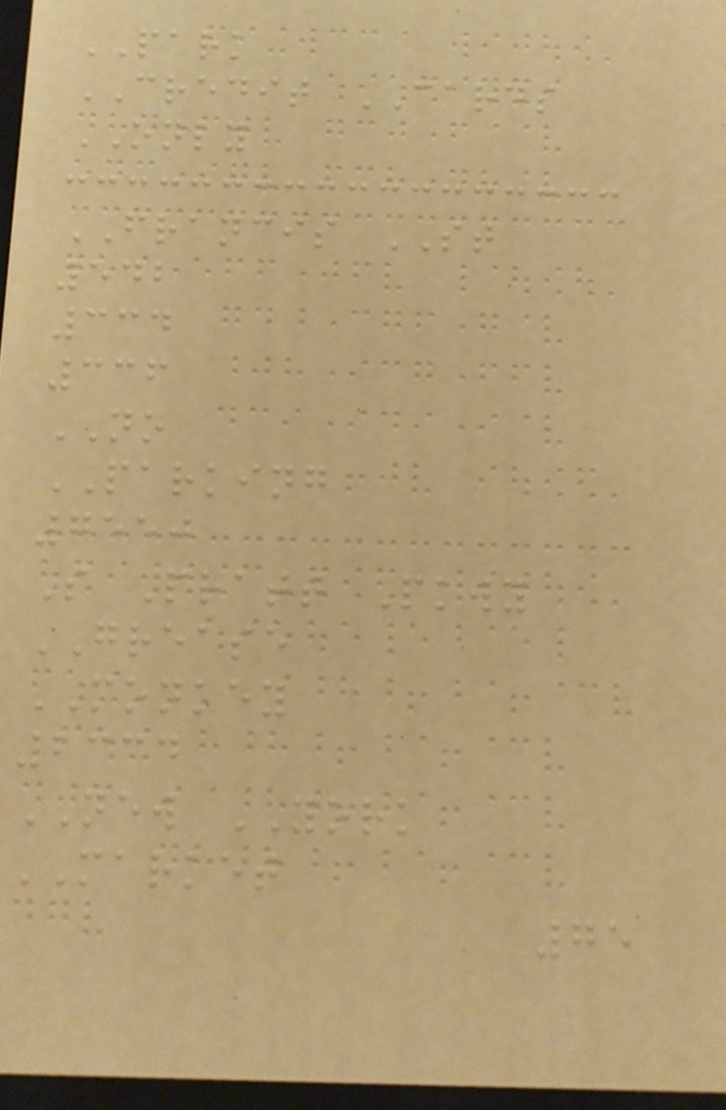PARK
CREDIT CARDS
ONLY
FRANCIS ST
542
334
336
NO
PARKING
7550
S Pratt Pkwy
GREASE
MONKEY
2334
NEW YORK
MARKET
75
